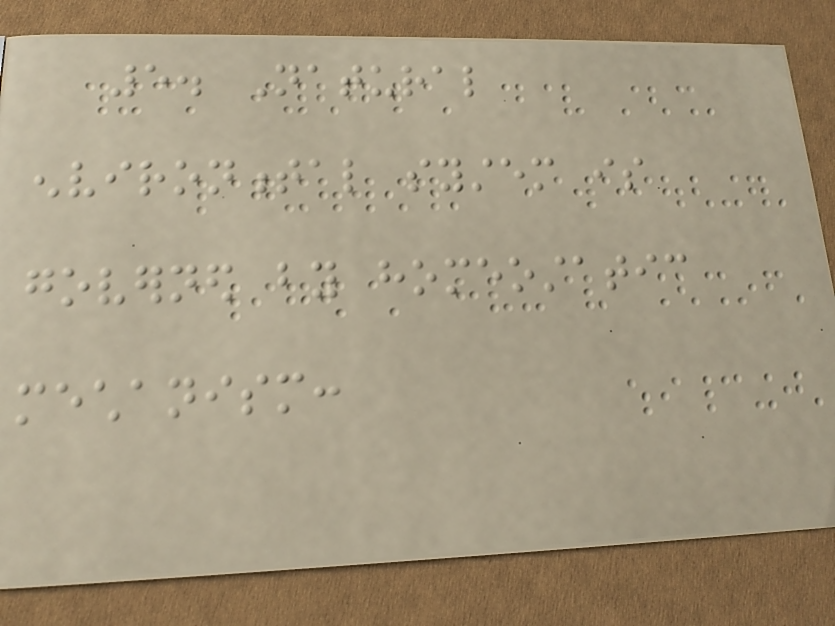5. Natural
environmental system is
governed by homeostatic
mechanism:
